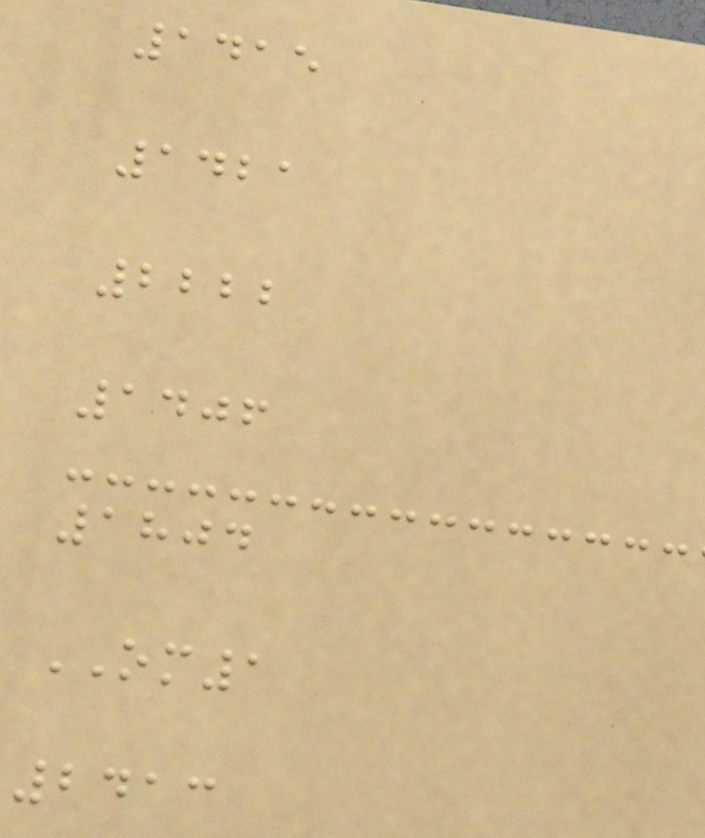1415
1421
2222
1406
1804
OM1
2413
